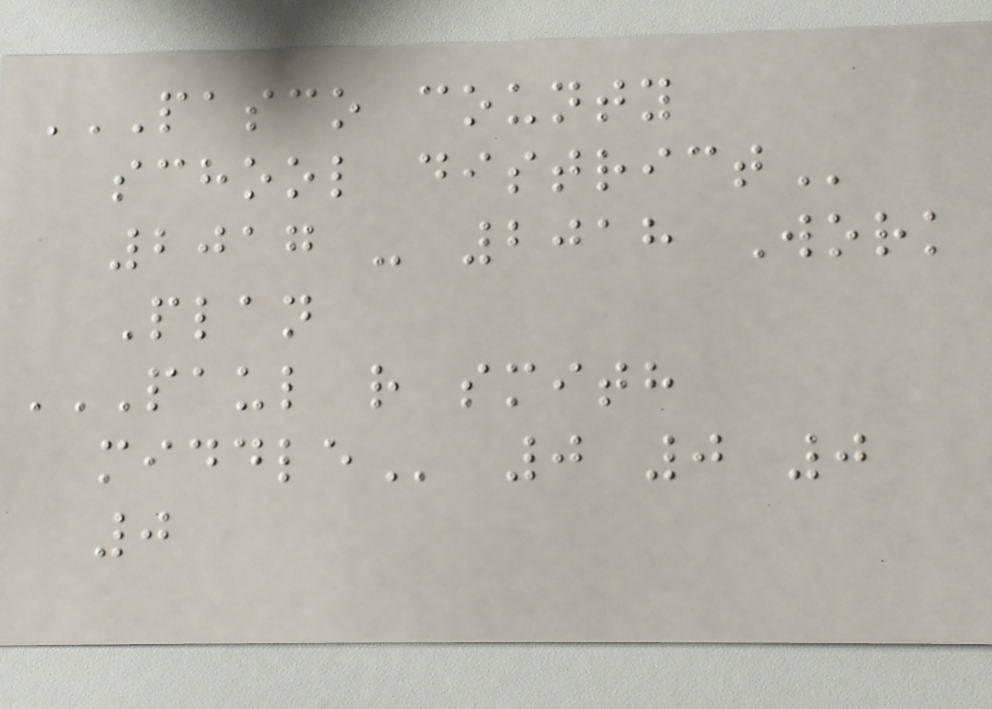PASCO COUNTY
SCHOOL DISTRICT
2017 - 2018 Work
Plan
PAUL R SMITH
MIDDLE 0 0 0
0
